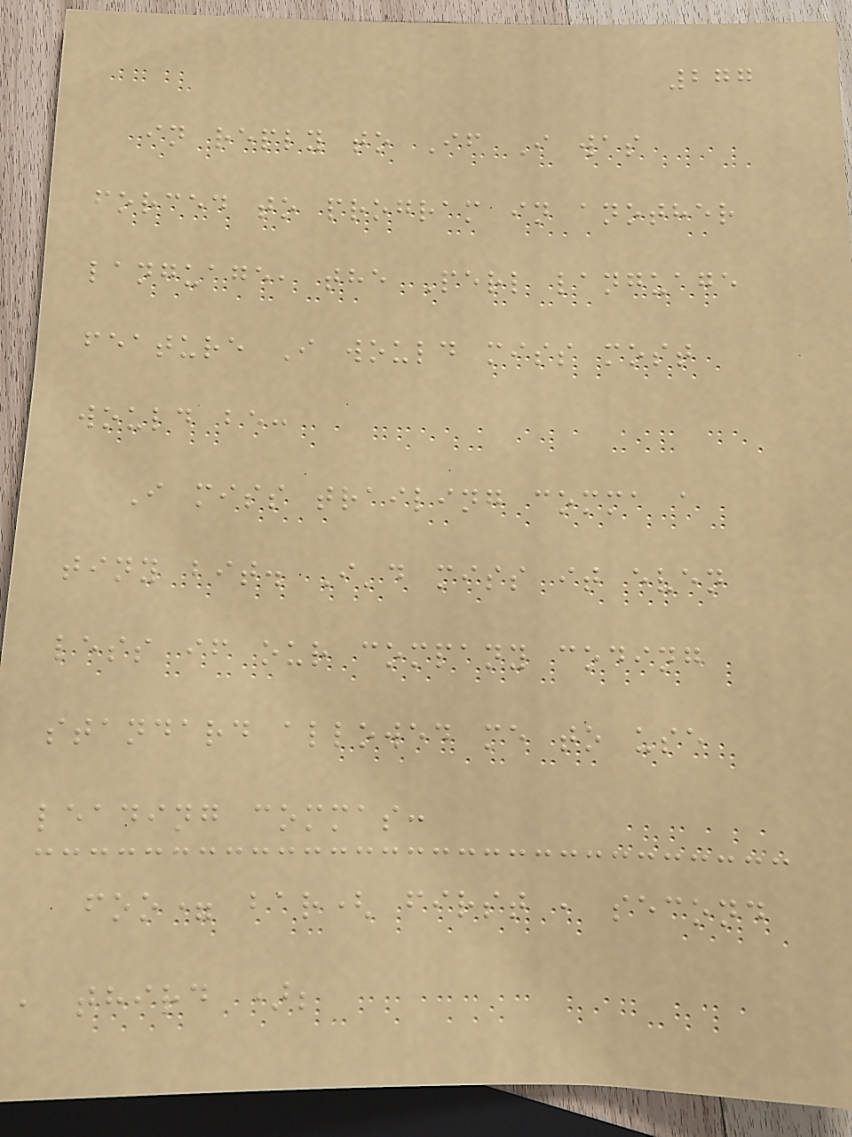277
in reply to If I was
forced to program in another
language, the Perl language
feature I would miss most
would be:
I miss trailing comma a
tiny bit. I'd miss it even
less if our company coding
standard allowed me to use
leading commas:
foo= bar( first , second
, third );
